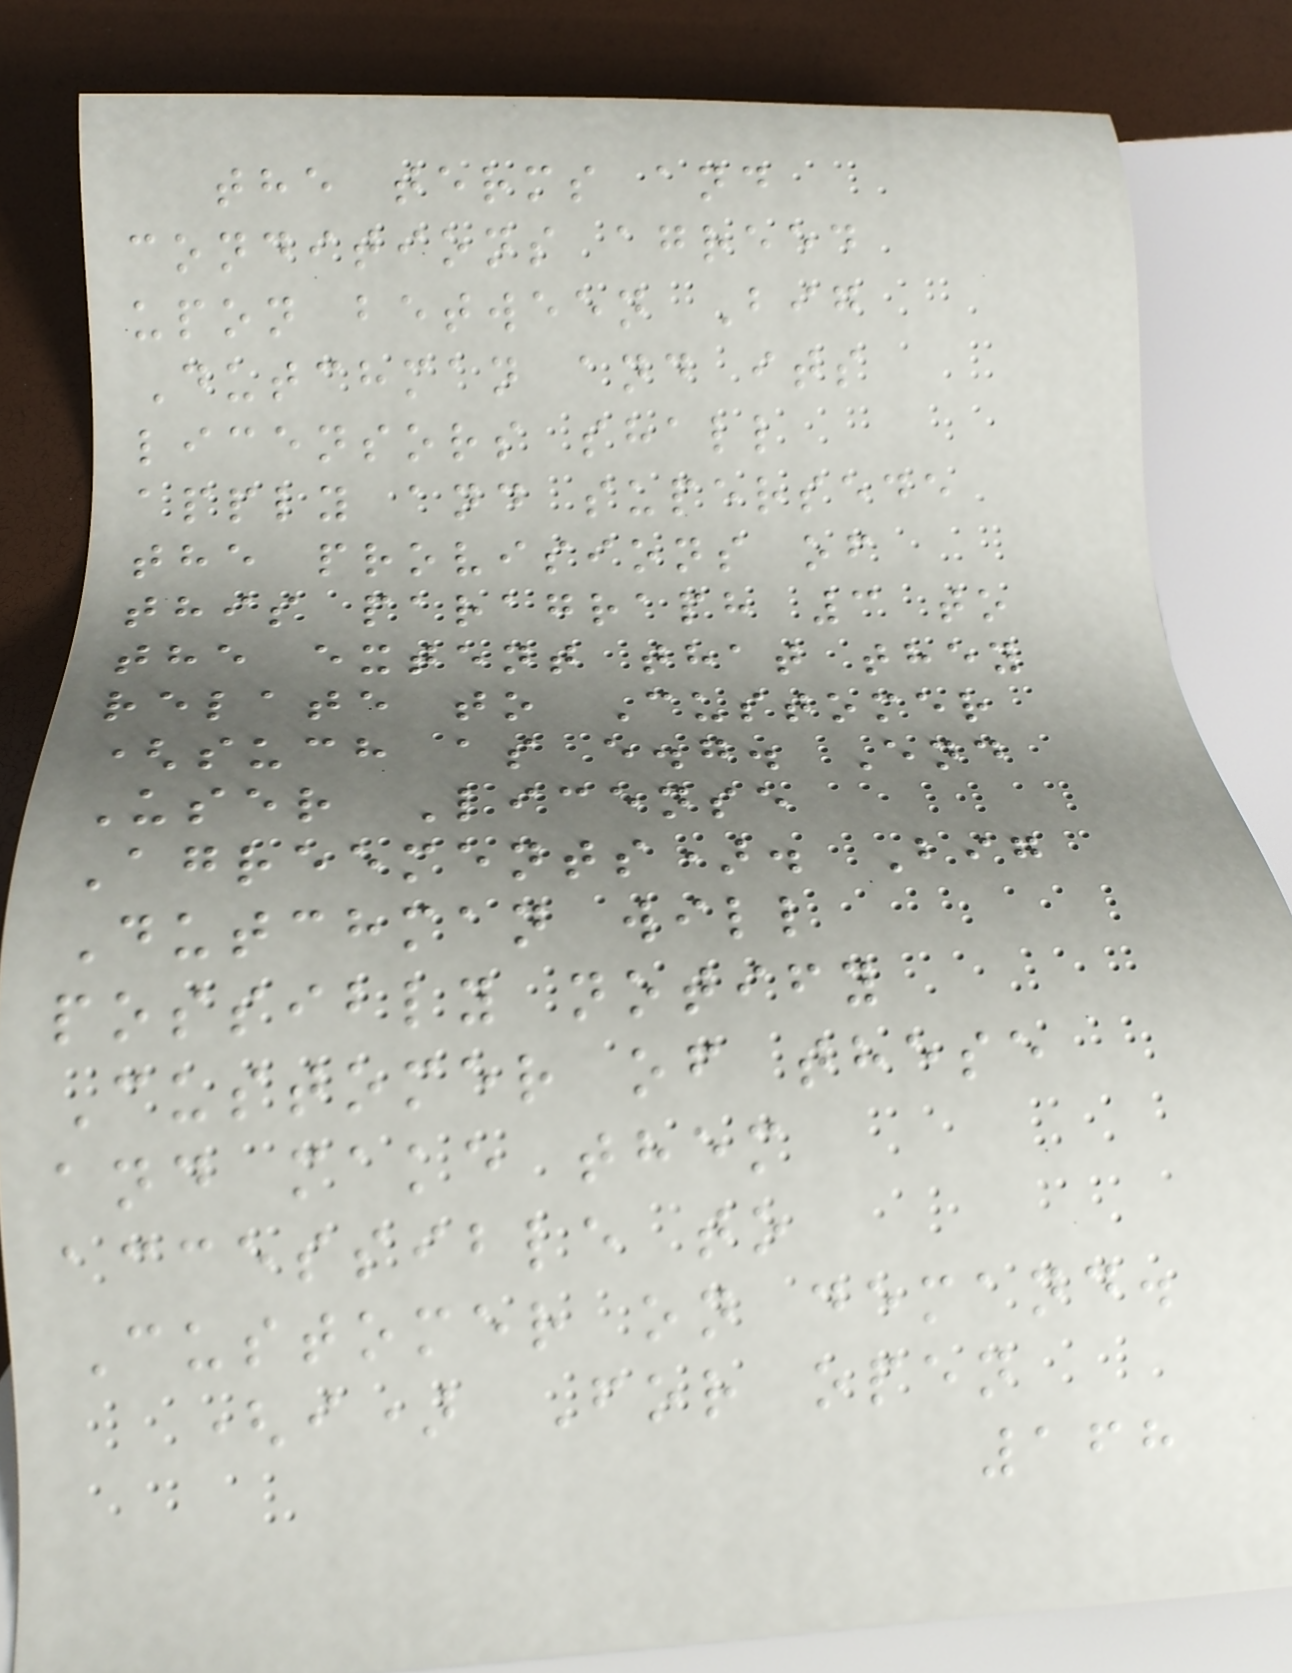the terms and
conditions agreed
upon between Big
Dutchman and its
licensors shall
apply and supersede
the provisions of
this paragraph 3 to
the extent that they
relate to Customer
(such as e.g. End
User License
Agreements). Big
Dutchman will
possibly notify
Customer of these
and make them
accessible to
Customer on demand.
(i) For open
168
